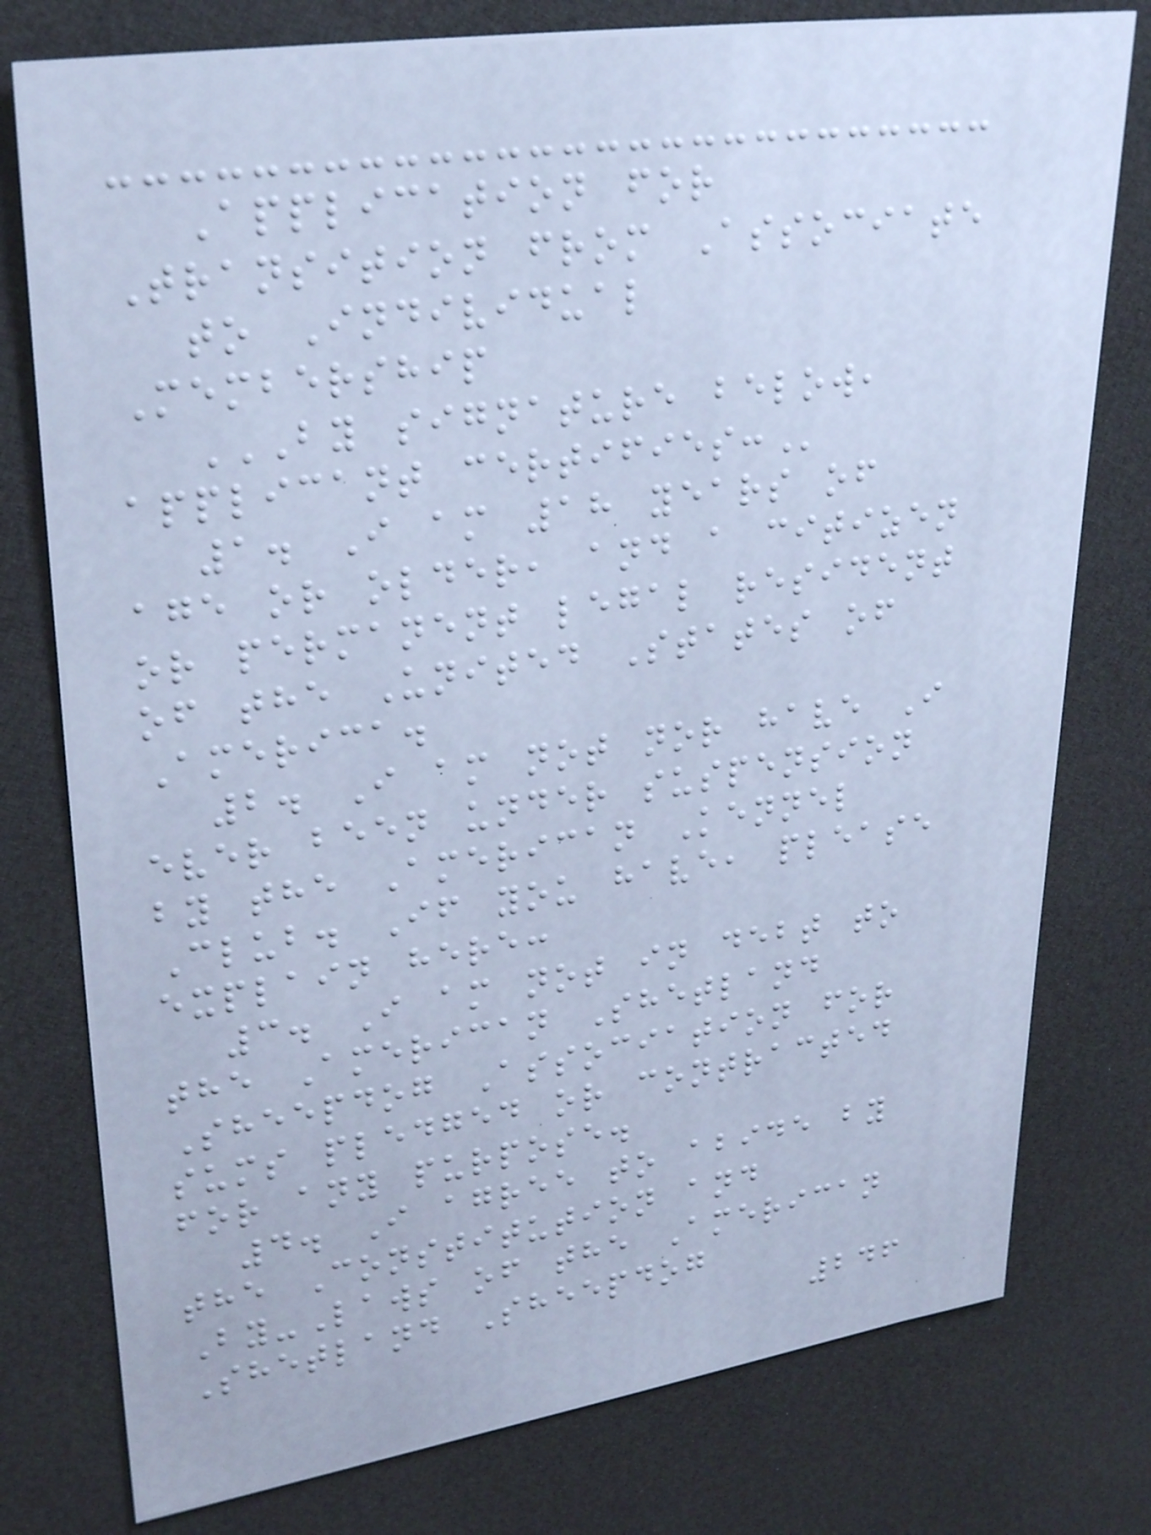Application for
Transition from Associate
to Individual
Membership
BY SIGNATURE BELOW,
APPLICANT CERTIFIES:
1. I am 18 years of
age or older, and a citizen
or permanent legal resident
of the United States of
America.
2. I am not nor have I
ever been under suspension
by the American Kennel
Club. If you have, please
explain here:
3. I am not in debt to
the American Shetland
Sheepdog Association for
sums pledged or contracted
for any purpose.
4. I agree to abide by
the Constitution and
By-Laws of the American
Shetland Sheepdog
246
